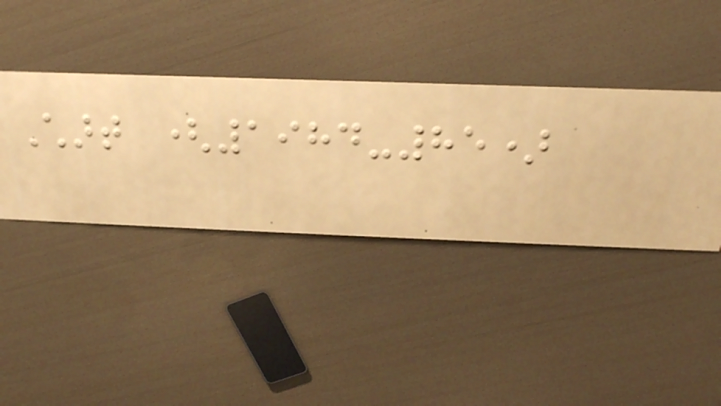Chart (1984-85)
